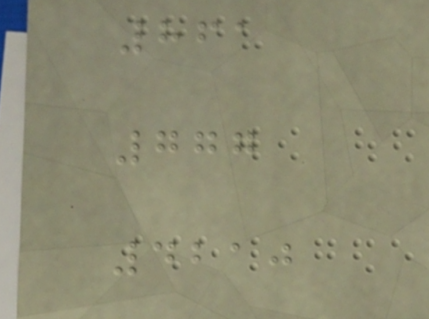861
777
4210
